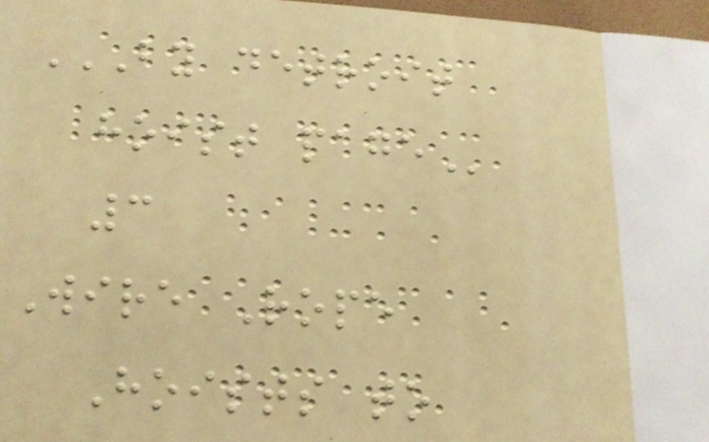BY DETROIT
HOIST PAGE
3
Wire Rope
Hoists to
